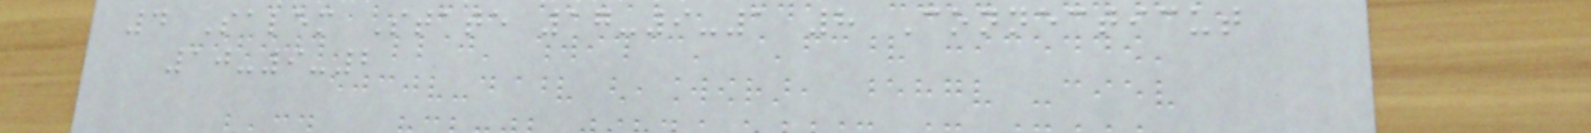4 Salem State 17-9-1 8 Connecticut
10-9-2
